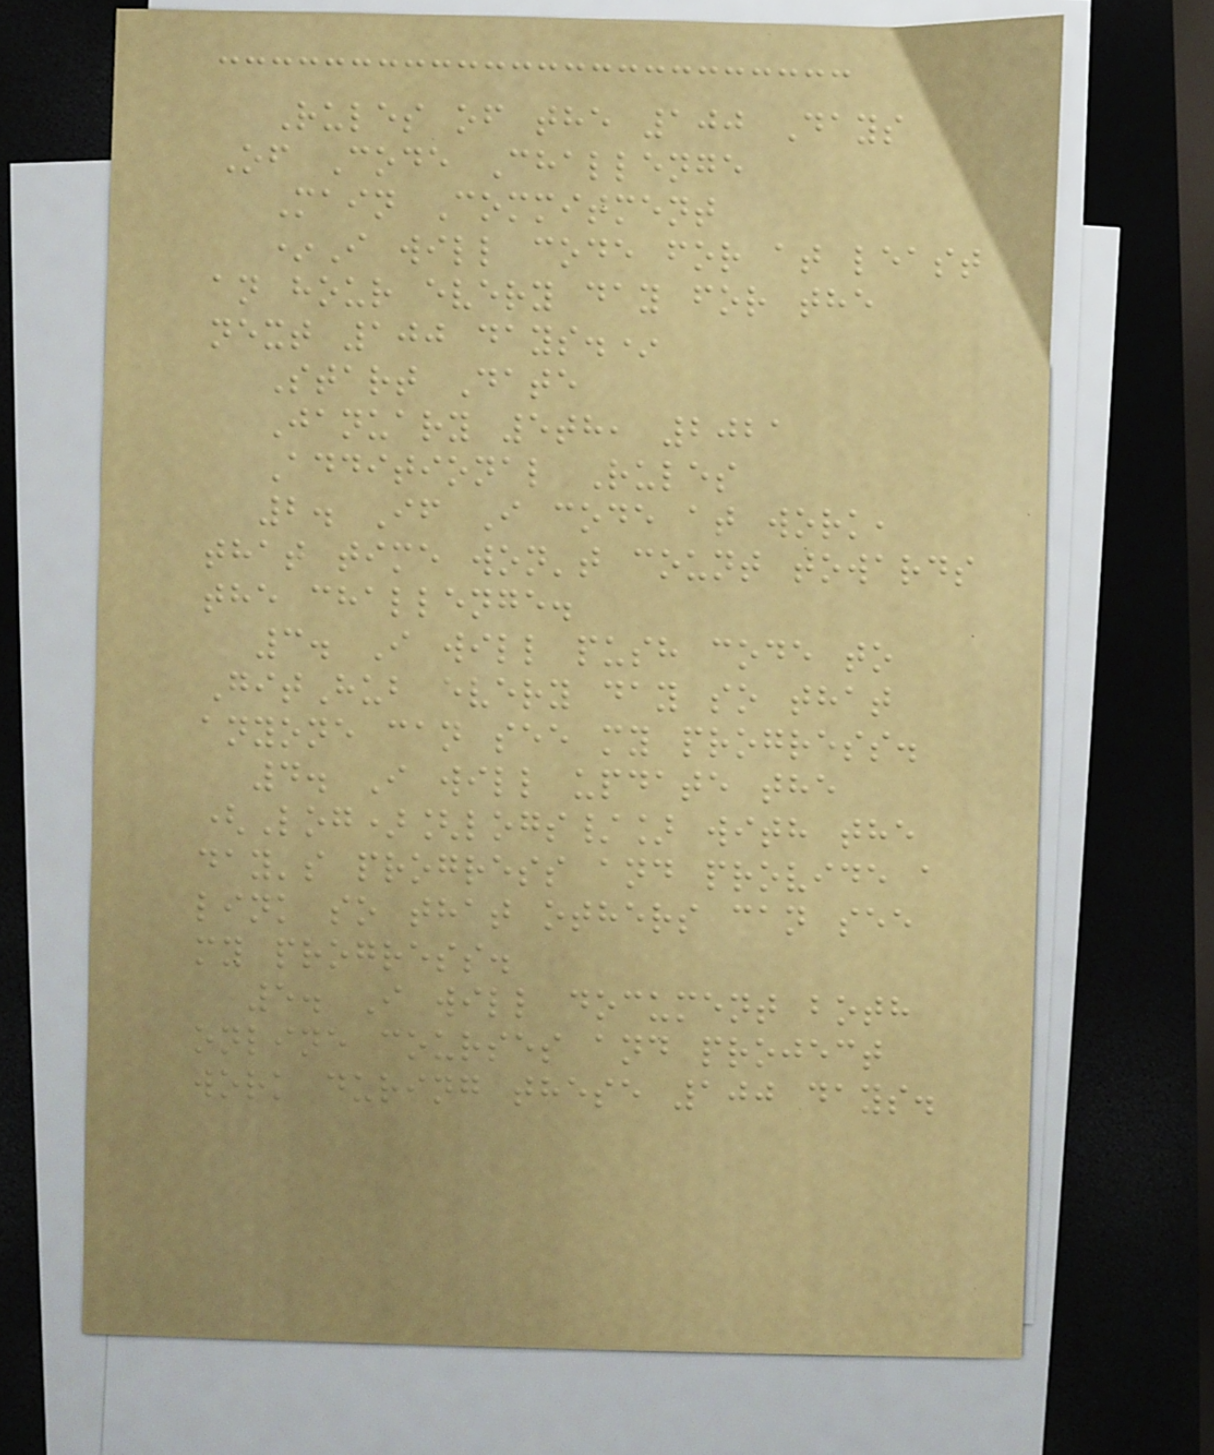Rules of the 100 Days
Of Code Challenge
Main Commitment
*I will code for at least
an hour every day for the
next 100 days.*
Start Date
January 5th, 2021
Additional Rules
2. If I code at work,
that time won't count towards
the challenge.
3. I will push code to
GitHub every day so that
anyone can see my progress.
4. I will update the
(Log)[logs/] with the
day's progress and provide a
link so that others can see
my progress.
5. I will document both
online courses and project
work during these 100 days.
